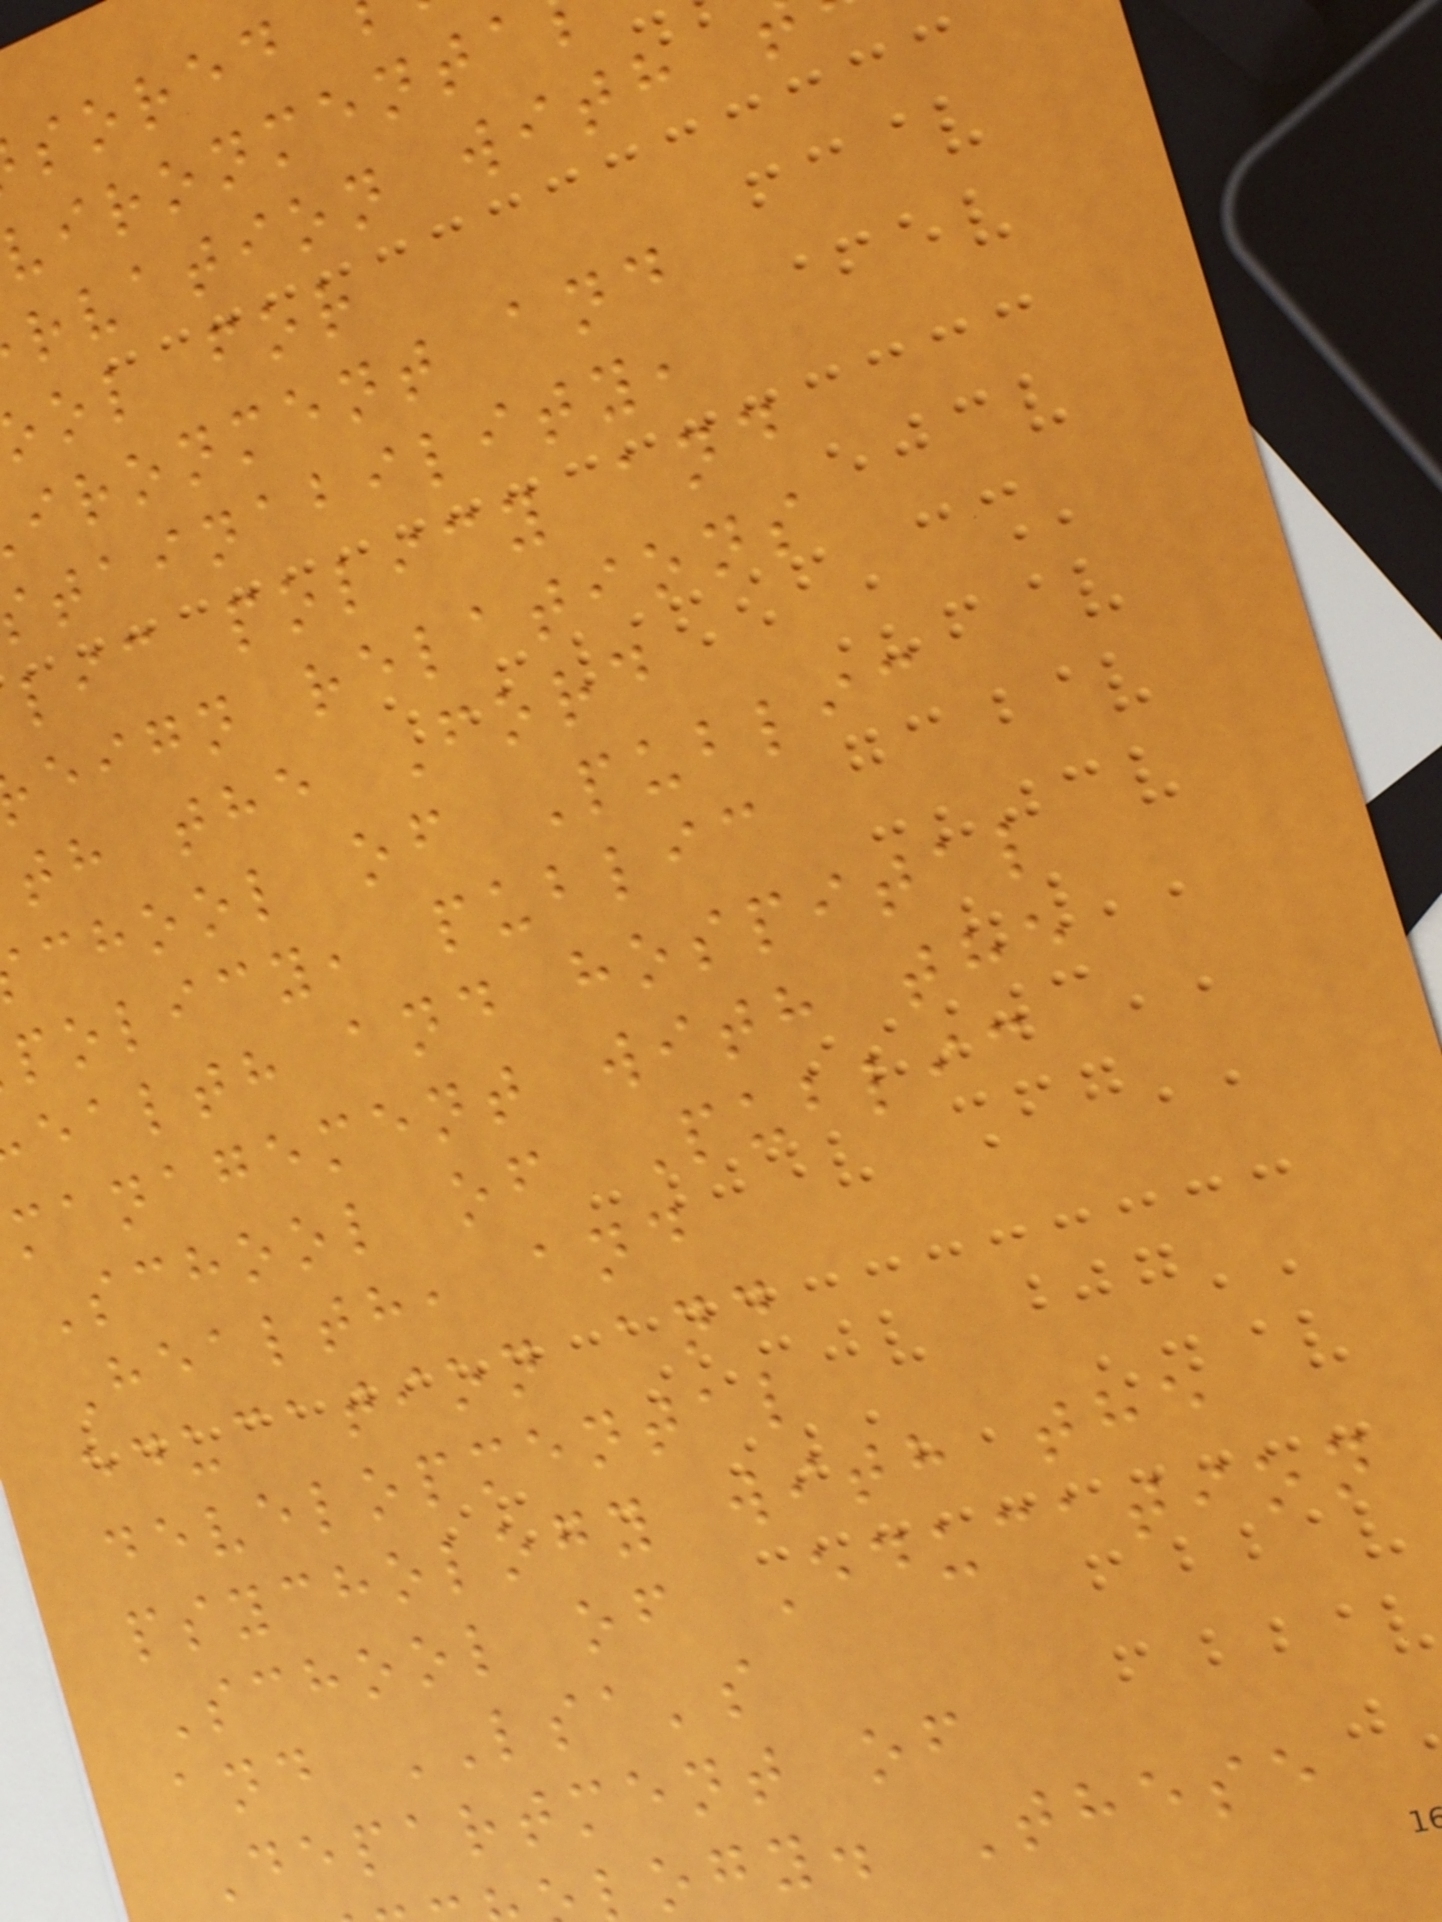sored
rvation with
ol for
ironment and
tainability,
lic policy and
eign relations
th the Ford
chool of Public
policy, public
ealth and hospital
management with the
School of Public
Health, and
education and
developmental
psychology with the
School of Education
and LSA's
Department of
ogy. These
